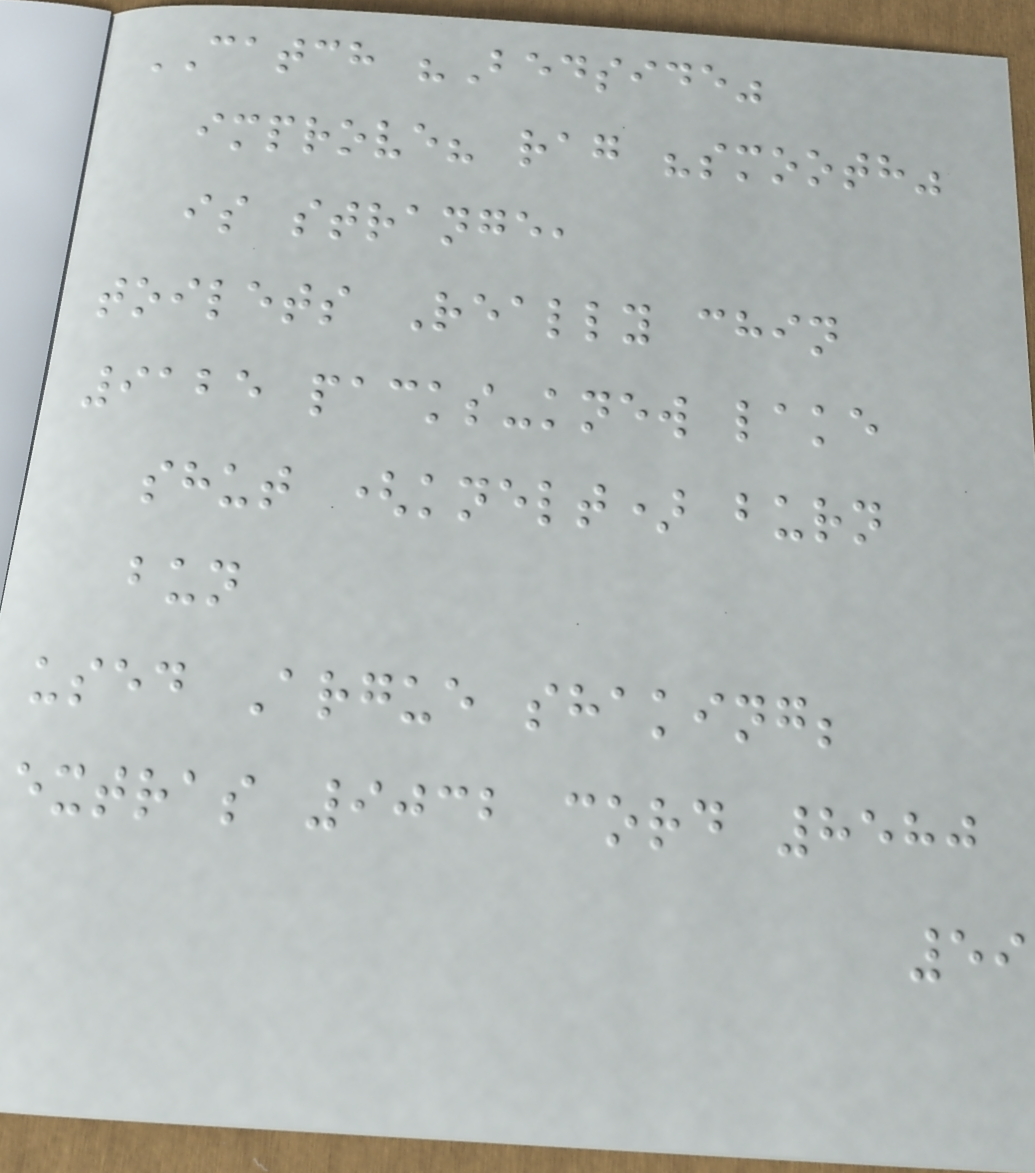CATCH "Bedside"
improve? rag "smooth"
is strange,
toilets Really chin
9125 packs-knew lake
shut (knelt) burn
bun
used Argue shaking;
extras 9032 cord 8580
59
